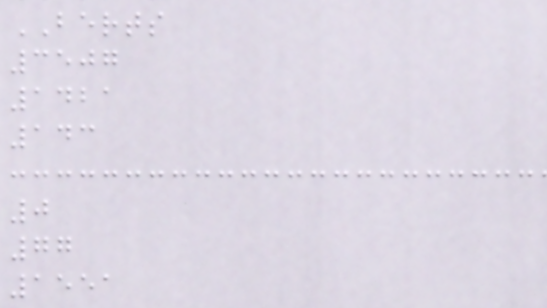BERTS
3507
1421
143
0
77
1551
